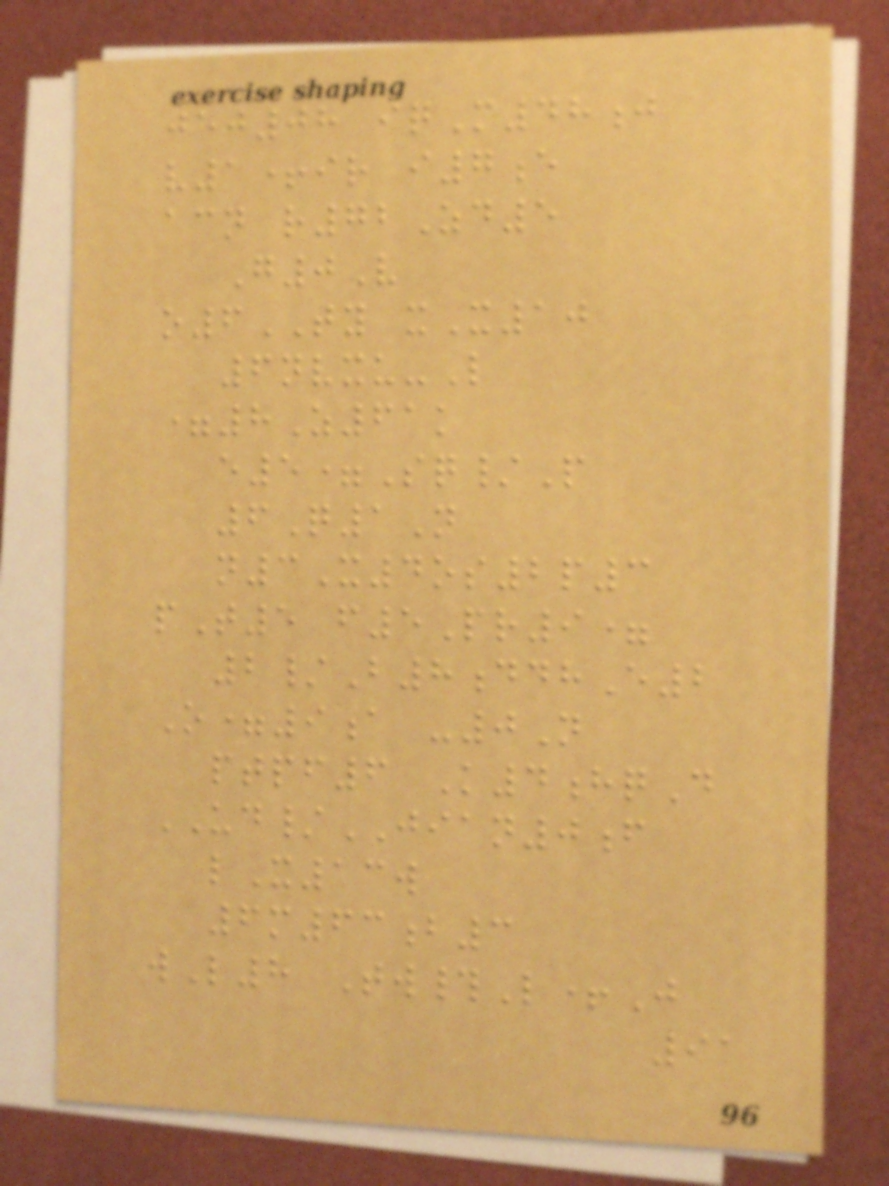jej08 iqM48j
v1+ir i7e
acn r72Zd5
G0V
o6TY xX10
6nvxu-L
=8Z61k
e5=Sq/P
6Q1N
n3X4os2p3
pT5 f5Pr9=
2/B8ddhE2
O=9a -0N
ptpf6 K4hqD
UD/JIAN0f
lX13w
6m63b3
wL8 Tw#L+J
91
